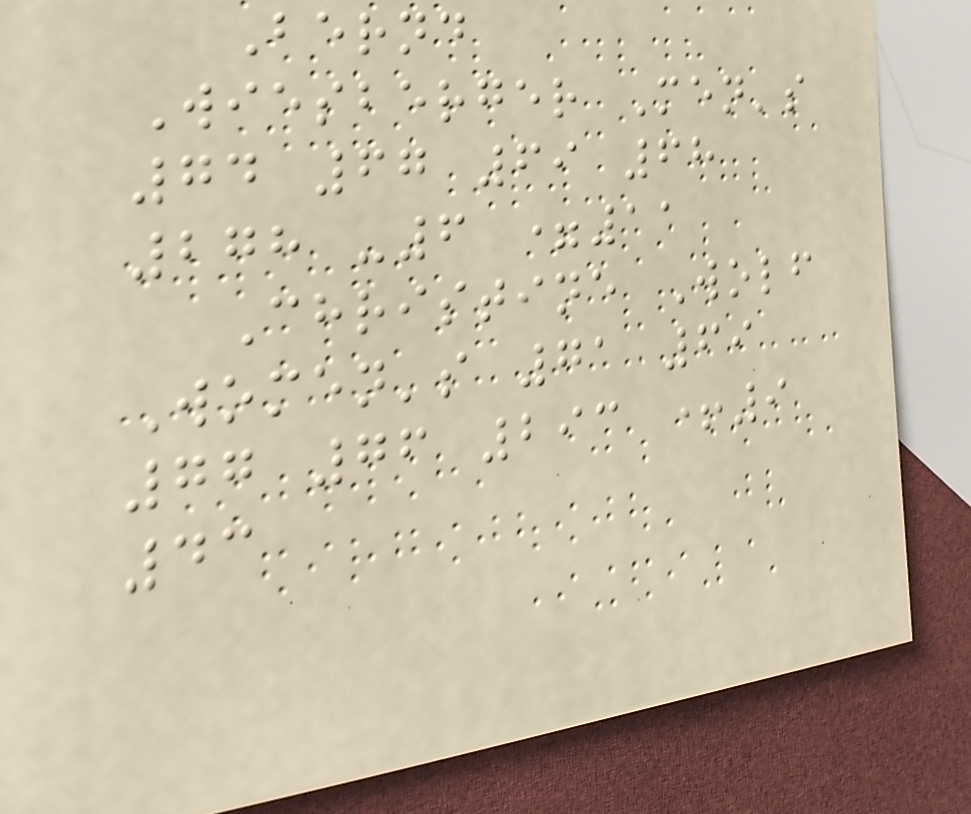Bernd
Wiesberger Men's
74 67 69 68
278 -6 =11
Christine Wolf
Women's 71 69
77 76 293 +9
43
